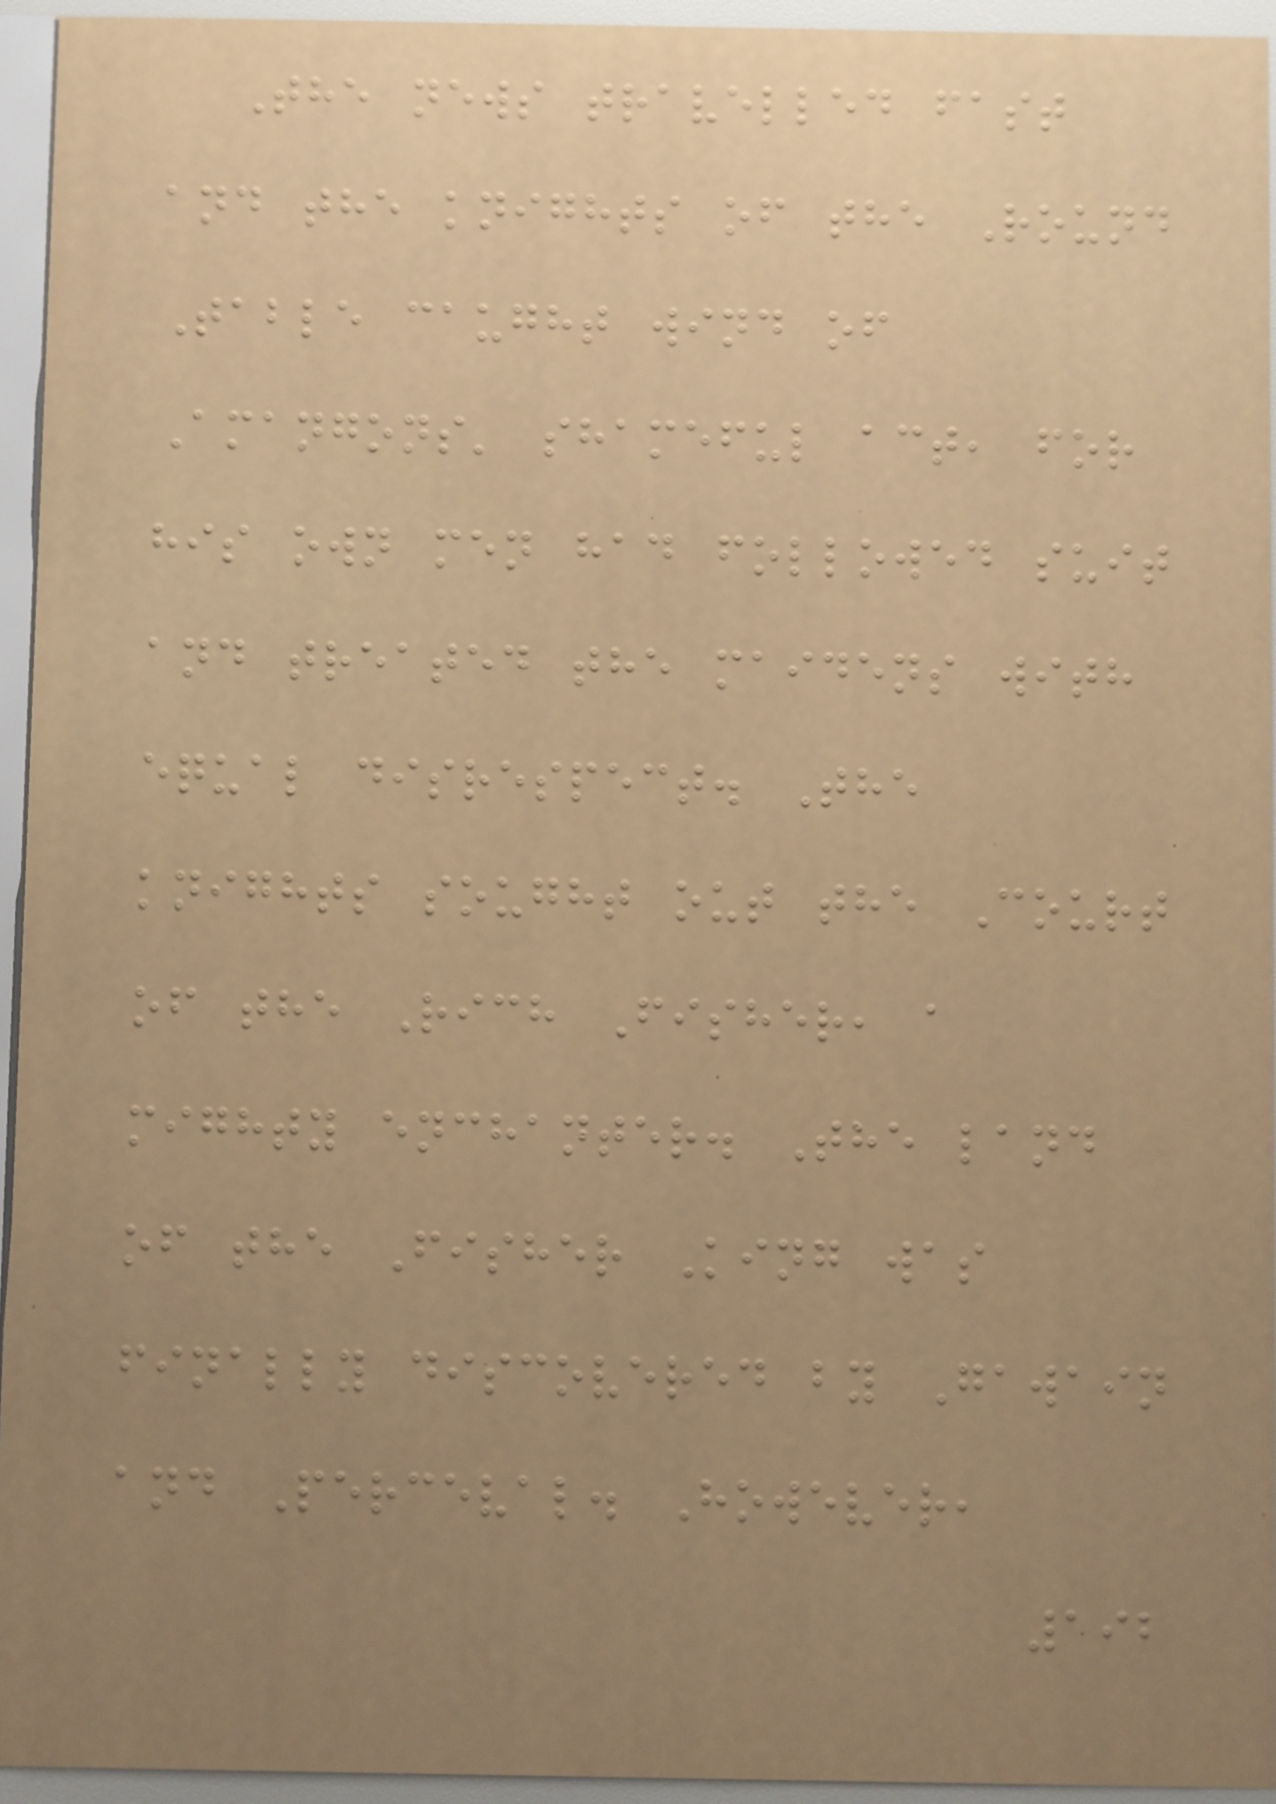The news travelled fast
and the knights of the Round
Table caught wind of
Amangons' shameful act, for
his own men had followed suit
and treated the maidens with
equal disrespect. The
knights sought out the Court
of the Rich Fisher, a
mighty enchanter. The land
of the Fisher King was
finally discovered by Gawain
and Perceval. However,
192
